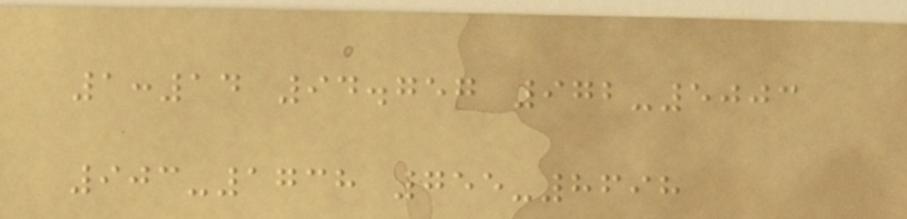1:14 94.757 972-5003
903-1738 755-8698
